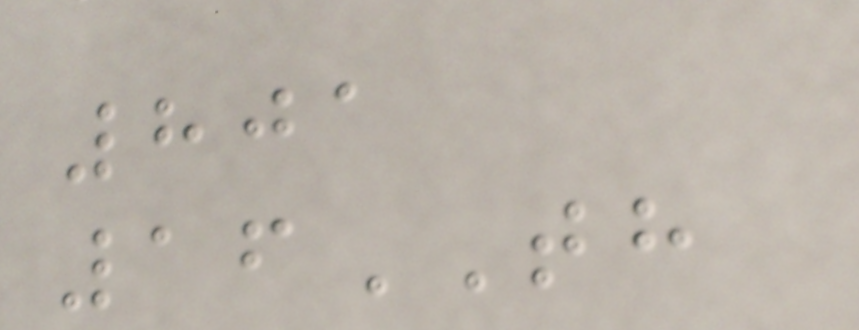801
16TH
